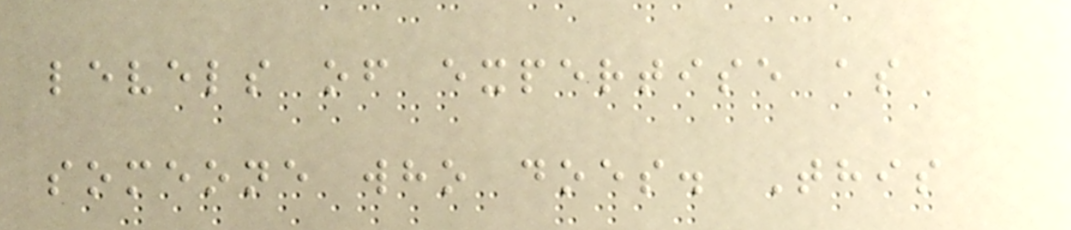levels of expertise as
someone who does. This
